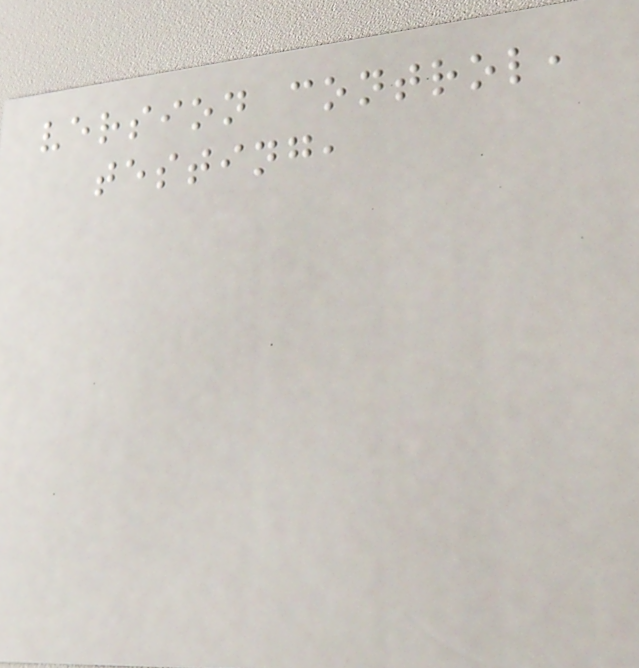version control,
testing,
